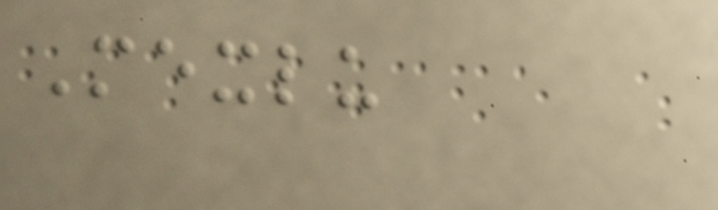Mexlu
